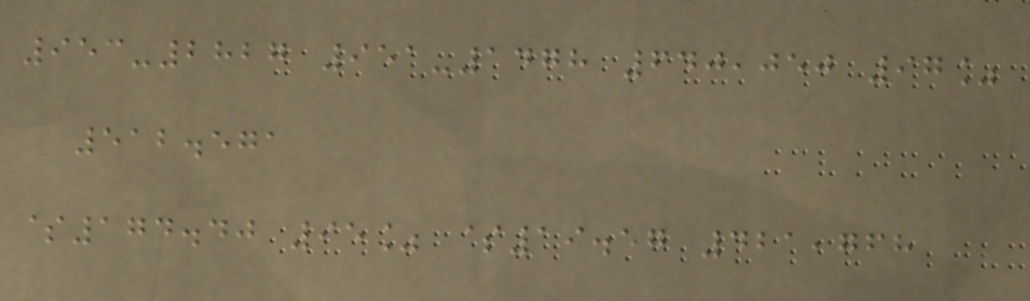953-2827 951-1478 640,050 97%
512.571
$174.40 95% $19.57 421,768
